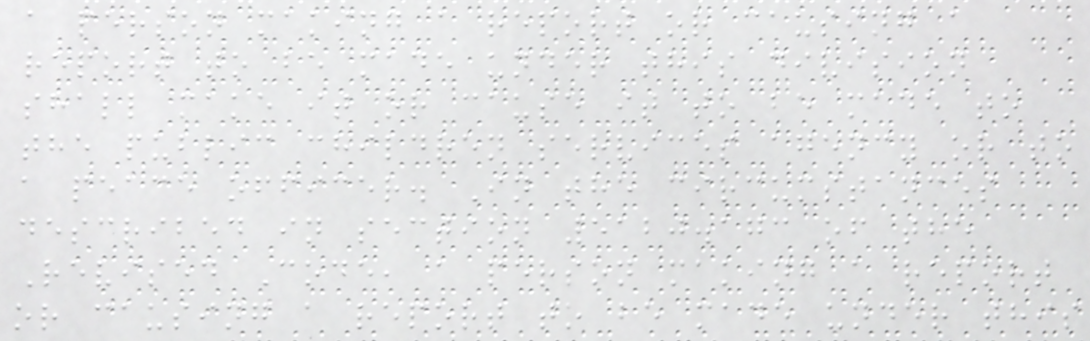a person making a report or causing a
report to be made under this division
shall make it or cause it to be made to
the public children services agency or to
a peace officer. In the circumstances
described in section 5120.173 of the
Revised Code, a person making a report
or causing a report to be made under this
